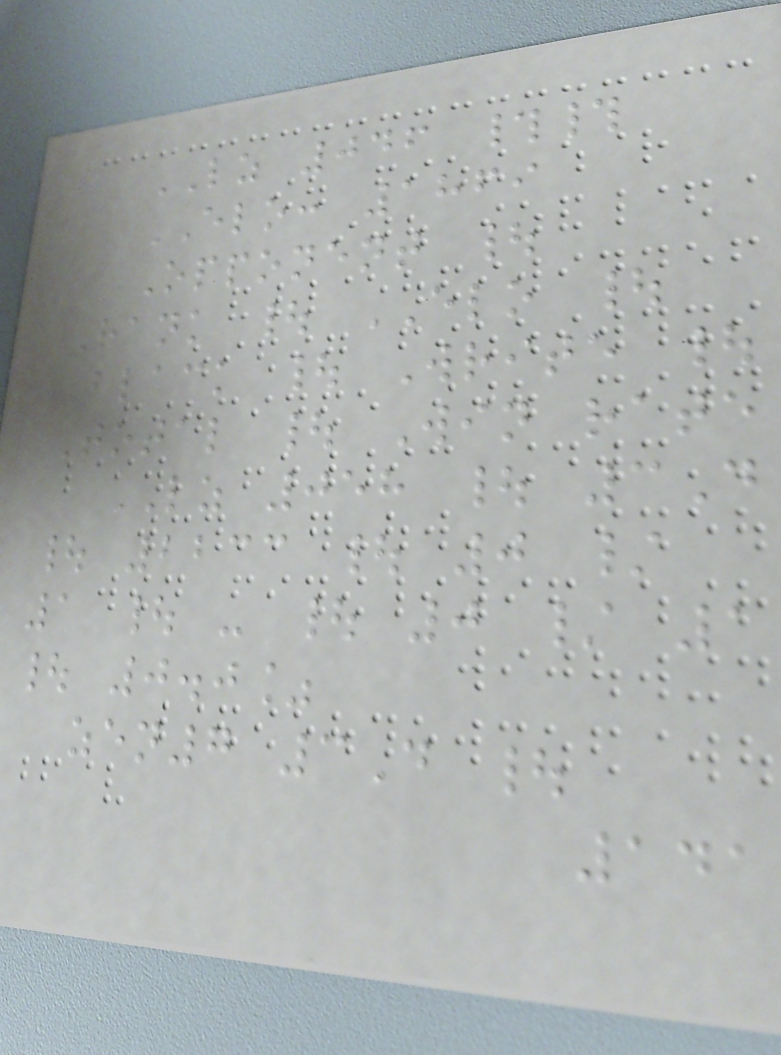LZ 046 ##
ELO: 1869
Opponent |
Rank | ELO |
Black | Write |
Total | Win rate
LZ 058 | 3D
| 2233 | 0 /
1 | - | 0 / 1
| 0.0%
zen7 3D |
141
